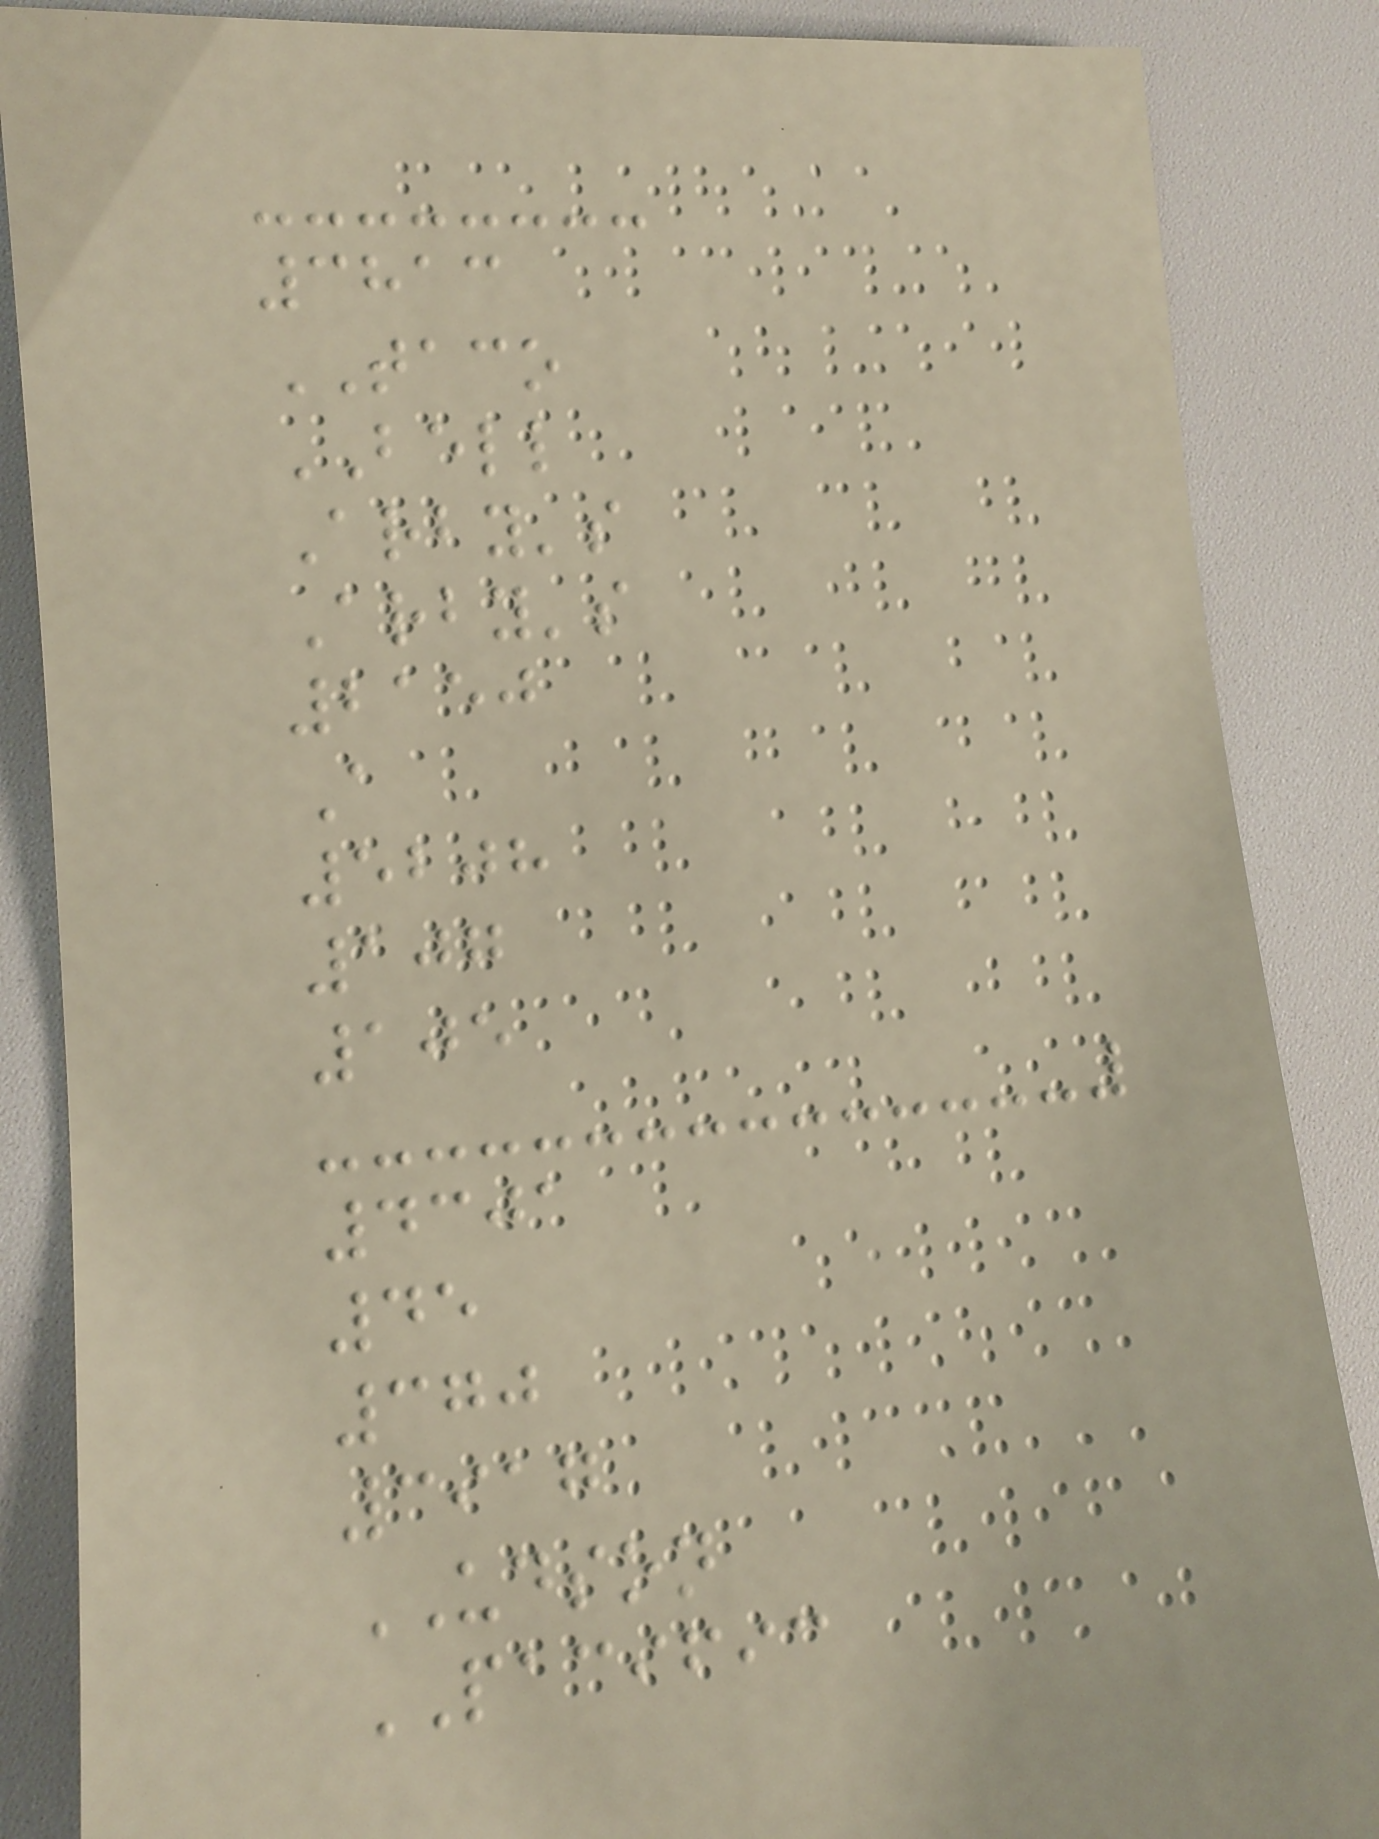3813
TACO
BELL
Arby's
Arby's
2150
A
5208
107
105
4301
45
370
3917
UDSON
PACIFIC
